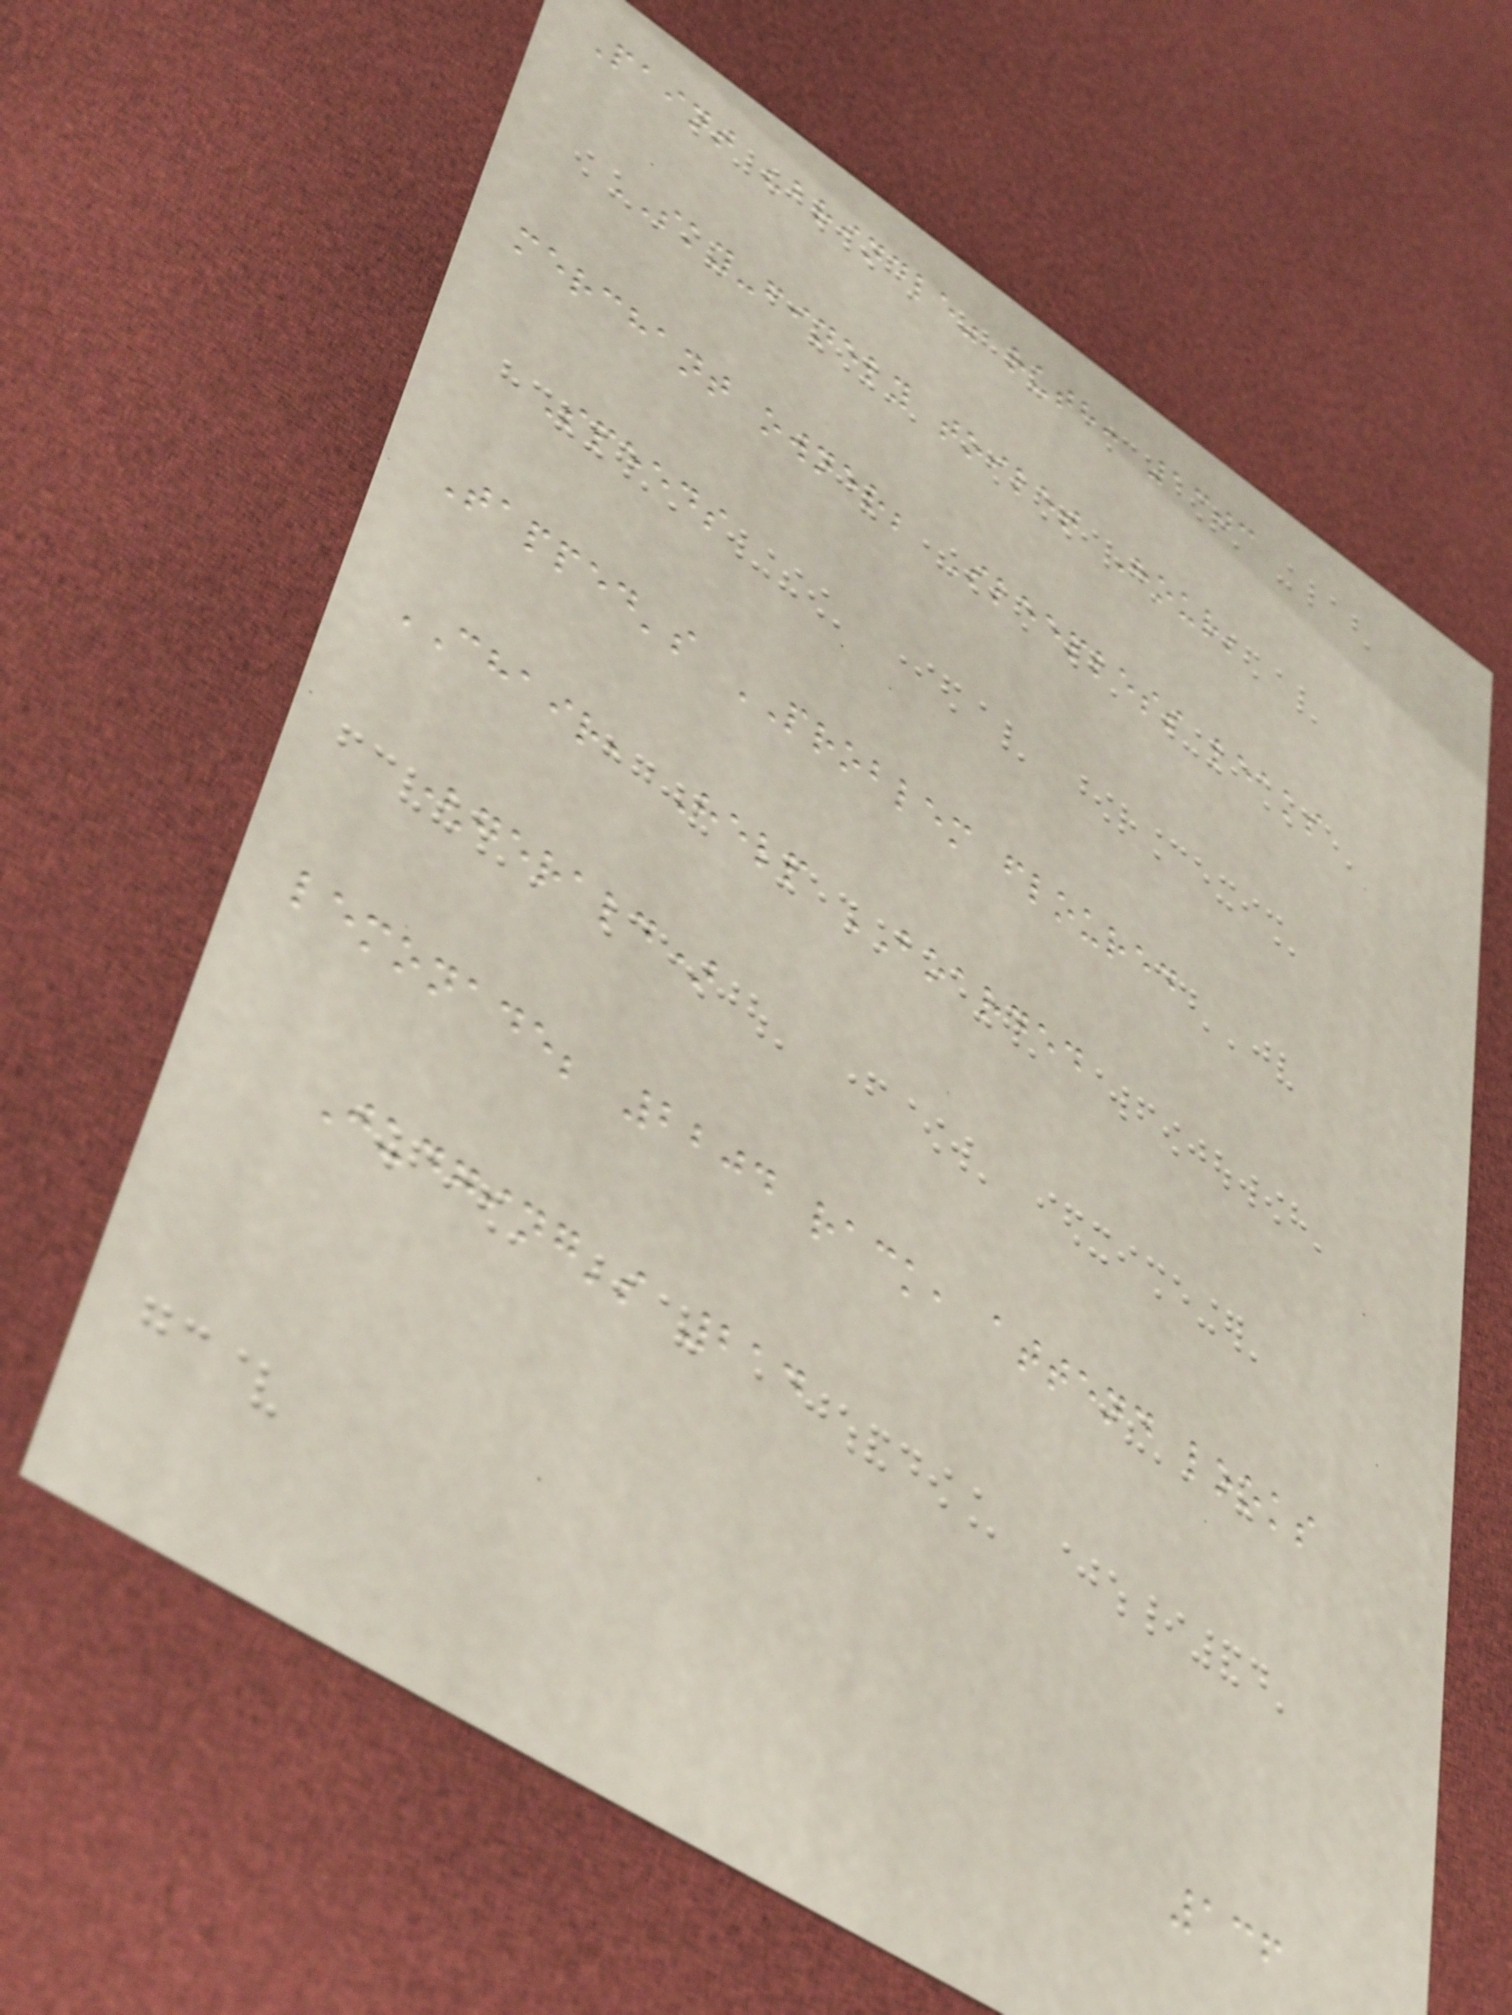Paint "brindle" ruth: 1303
SKY-finely toilet Hour;
merchant owner; Sleepless leaks
Speeds
Tapped's PROBLEM floured
CHAIR, Help BOARDED
(gerald)
lemonade; 2204 rack, attend looks
Judging's 214
136
